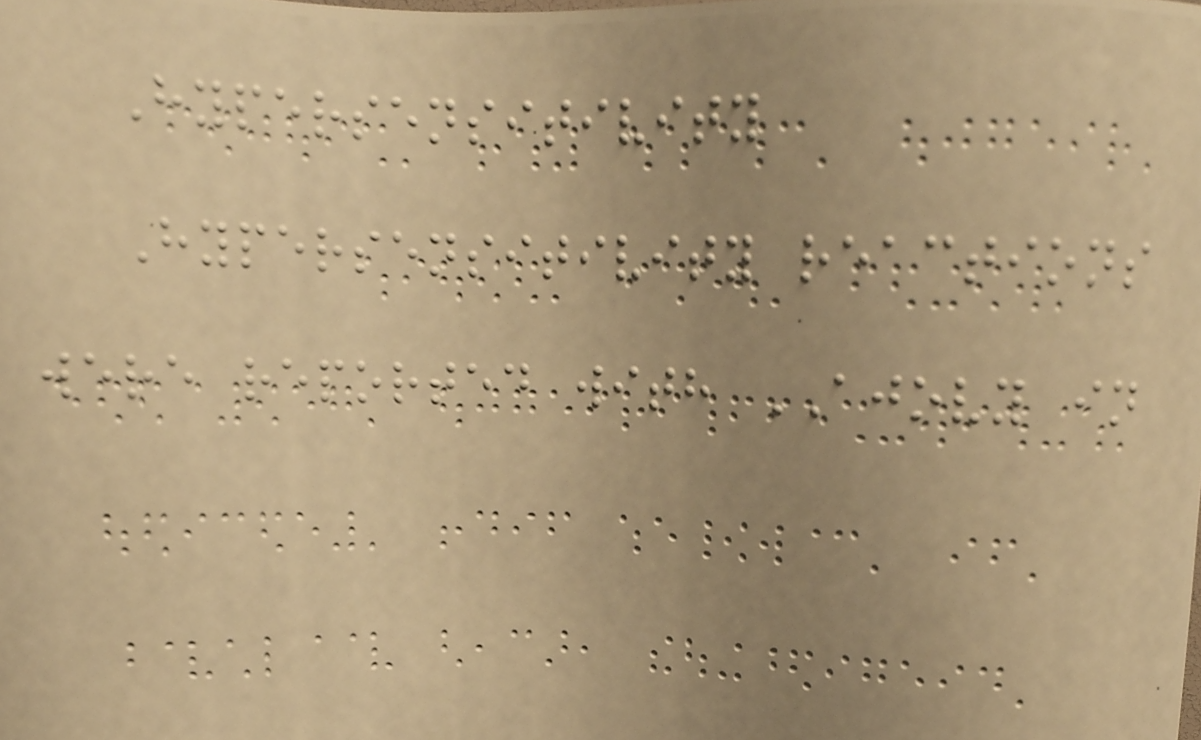Hypersensitivity
Hypersensitivity reactions
were reported with AJOVY in
